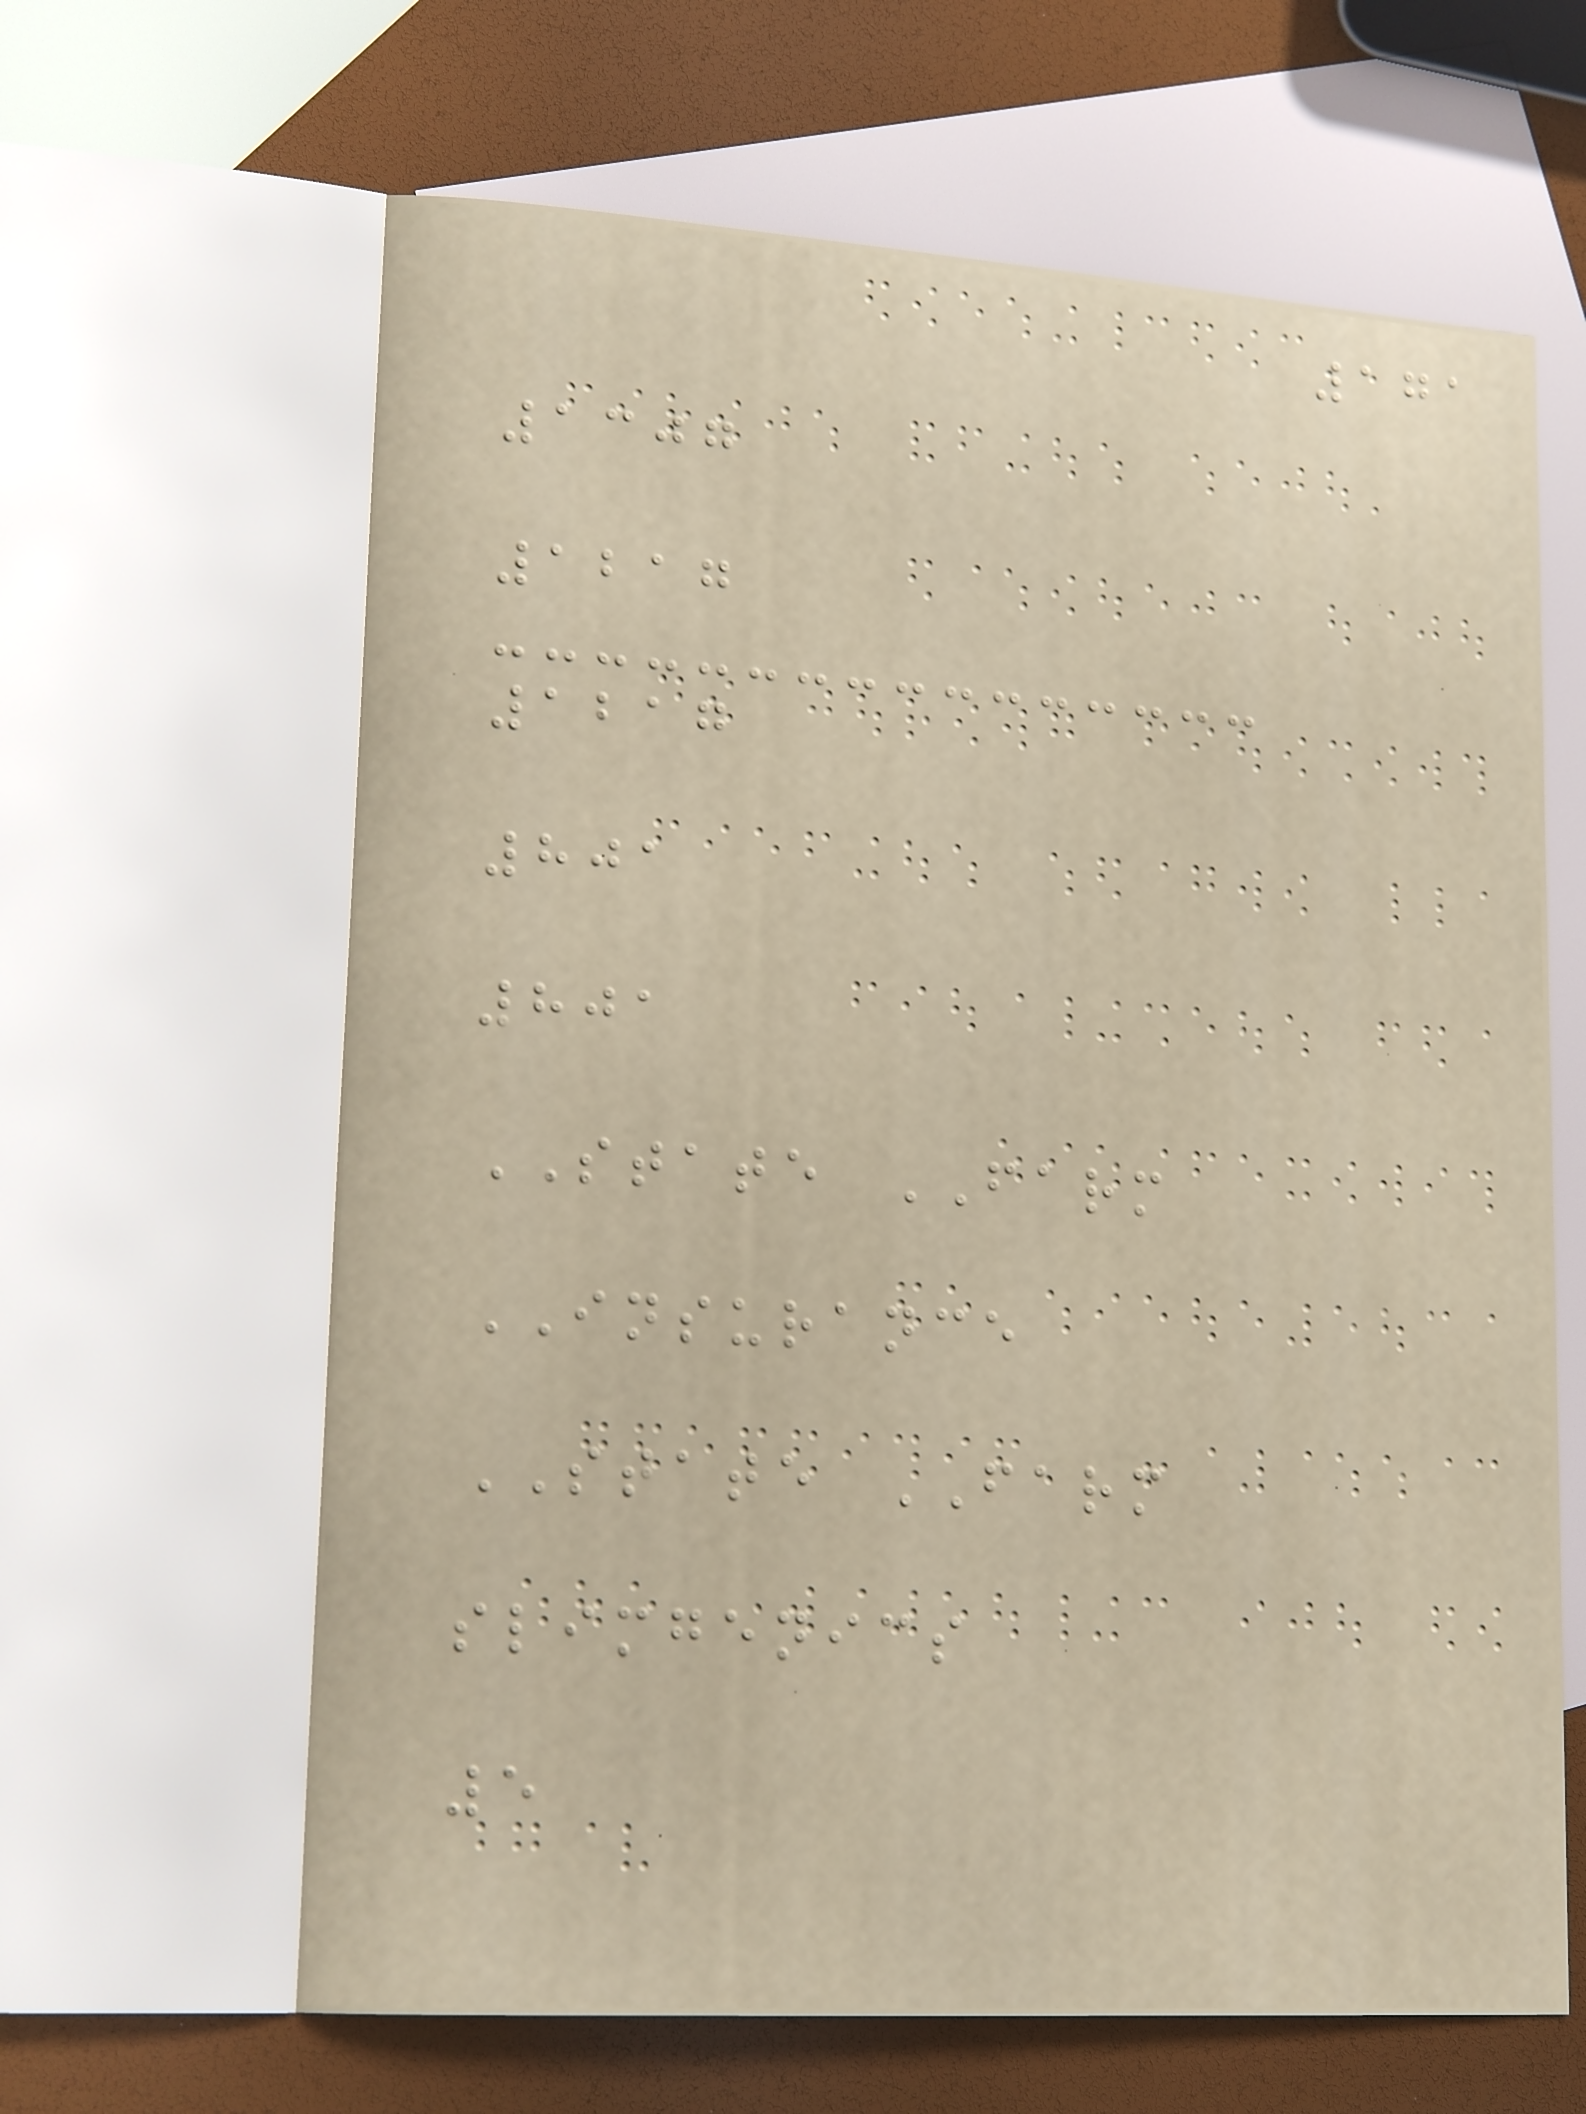171
1307
1217
1217
801
801
STATE FARM
INSURANCE
STATE FARM
slimgenics
5
